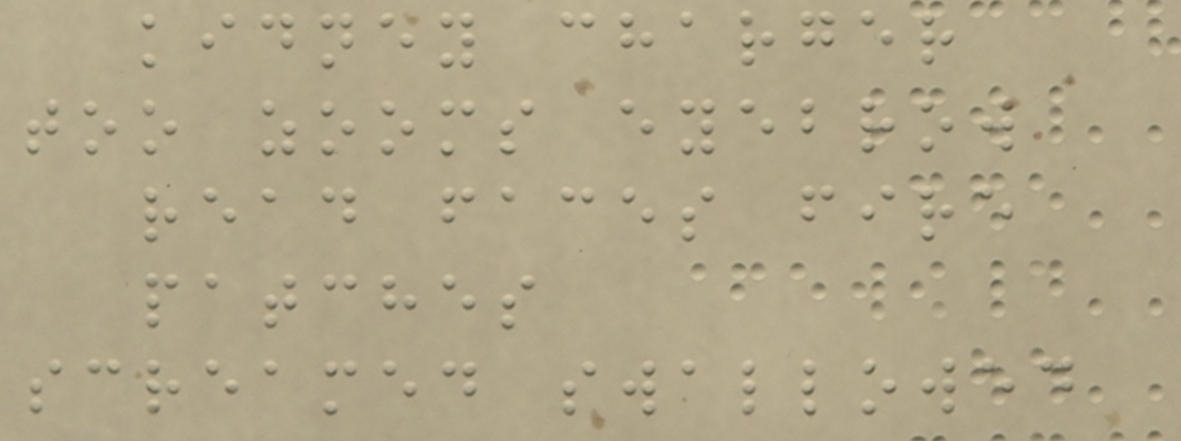kidney charger
too zooms eyebrow
read faces fire
patches
screamed swallowed
